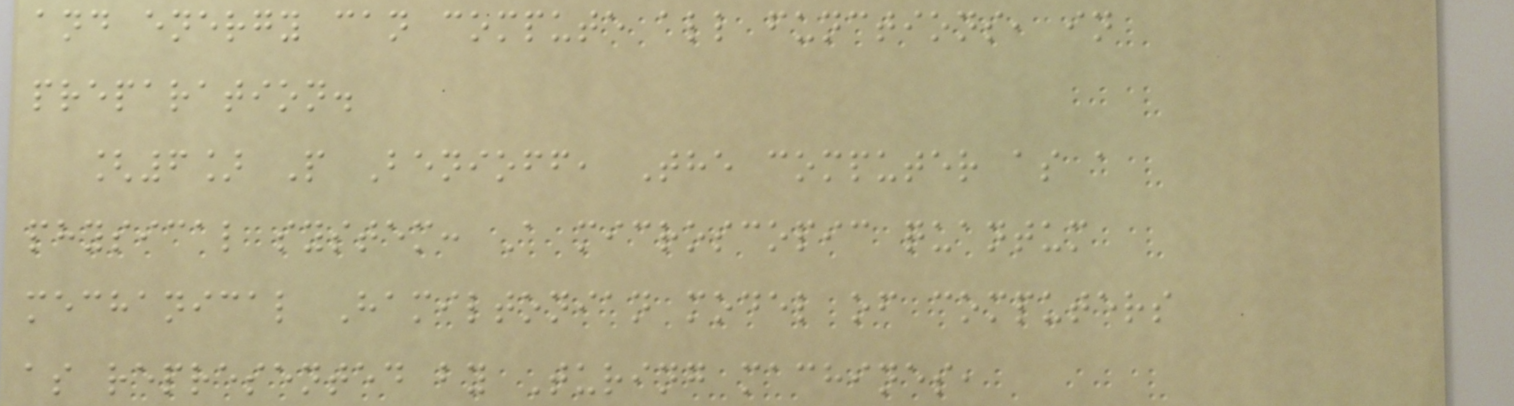and energy can compute all functions, in
preparation.
[6] P Benioff, The computer as a
physical system: A microscopic quantum
mechanical Hamiltonian model of computers
as represented by Turing machines,
